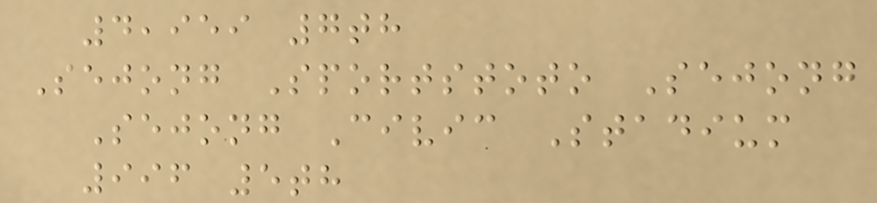4,959 7th
Sejong Sportstoto Sejong
Sejong Civic Stadium
996 5th
